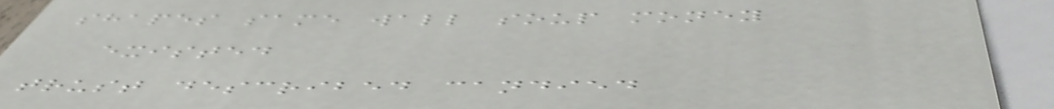shapes same wall soup money
existed
trust described candied
